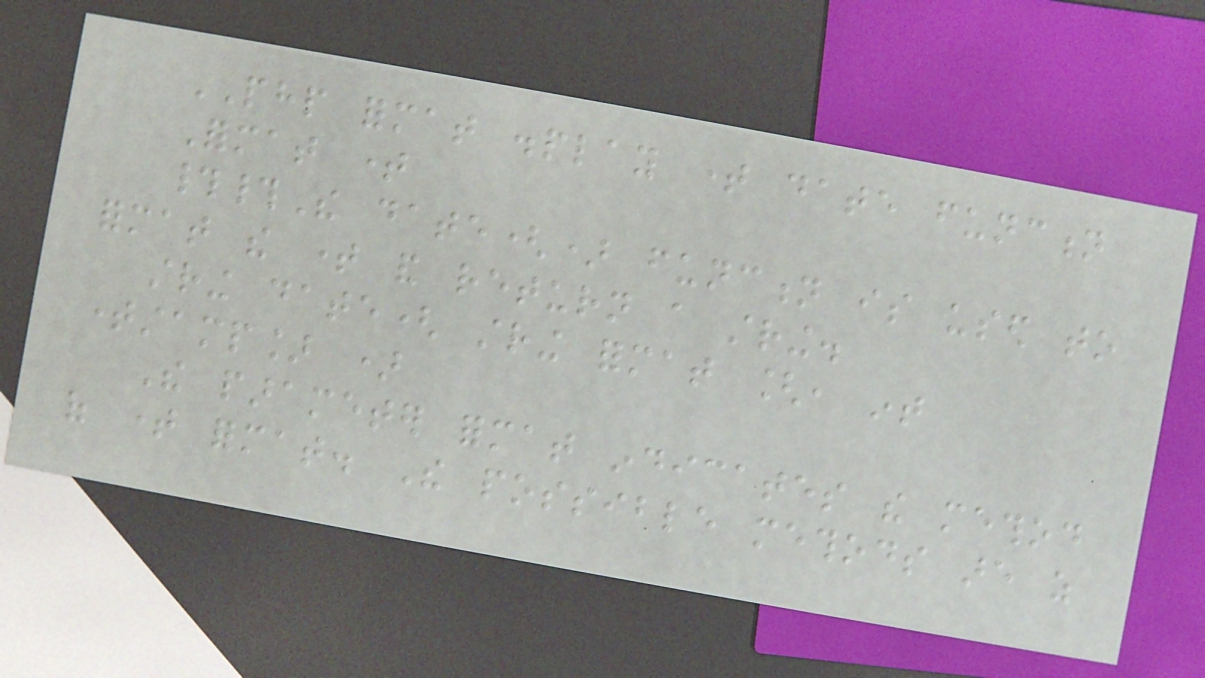PHP format display time date function
Format time
##The date() function is used to
format the time and return a string.
string date( string format [, int
timestamp] )
The parameter format indicates the method
of time format. The possible methods are as
